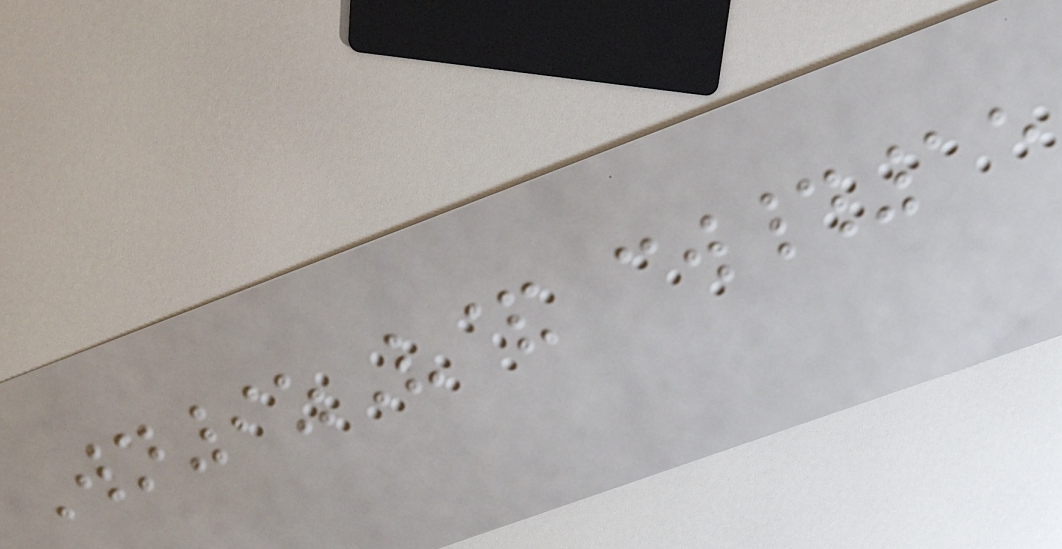Wn9zV& cw#15
